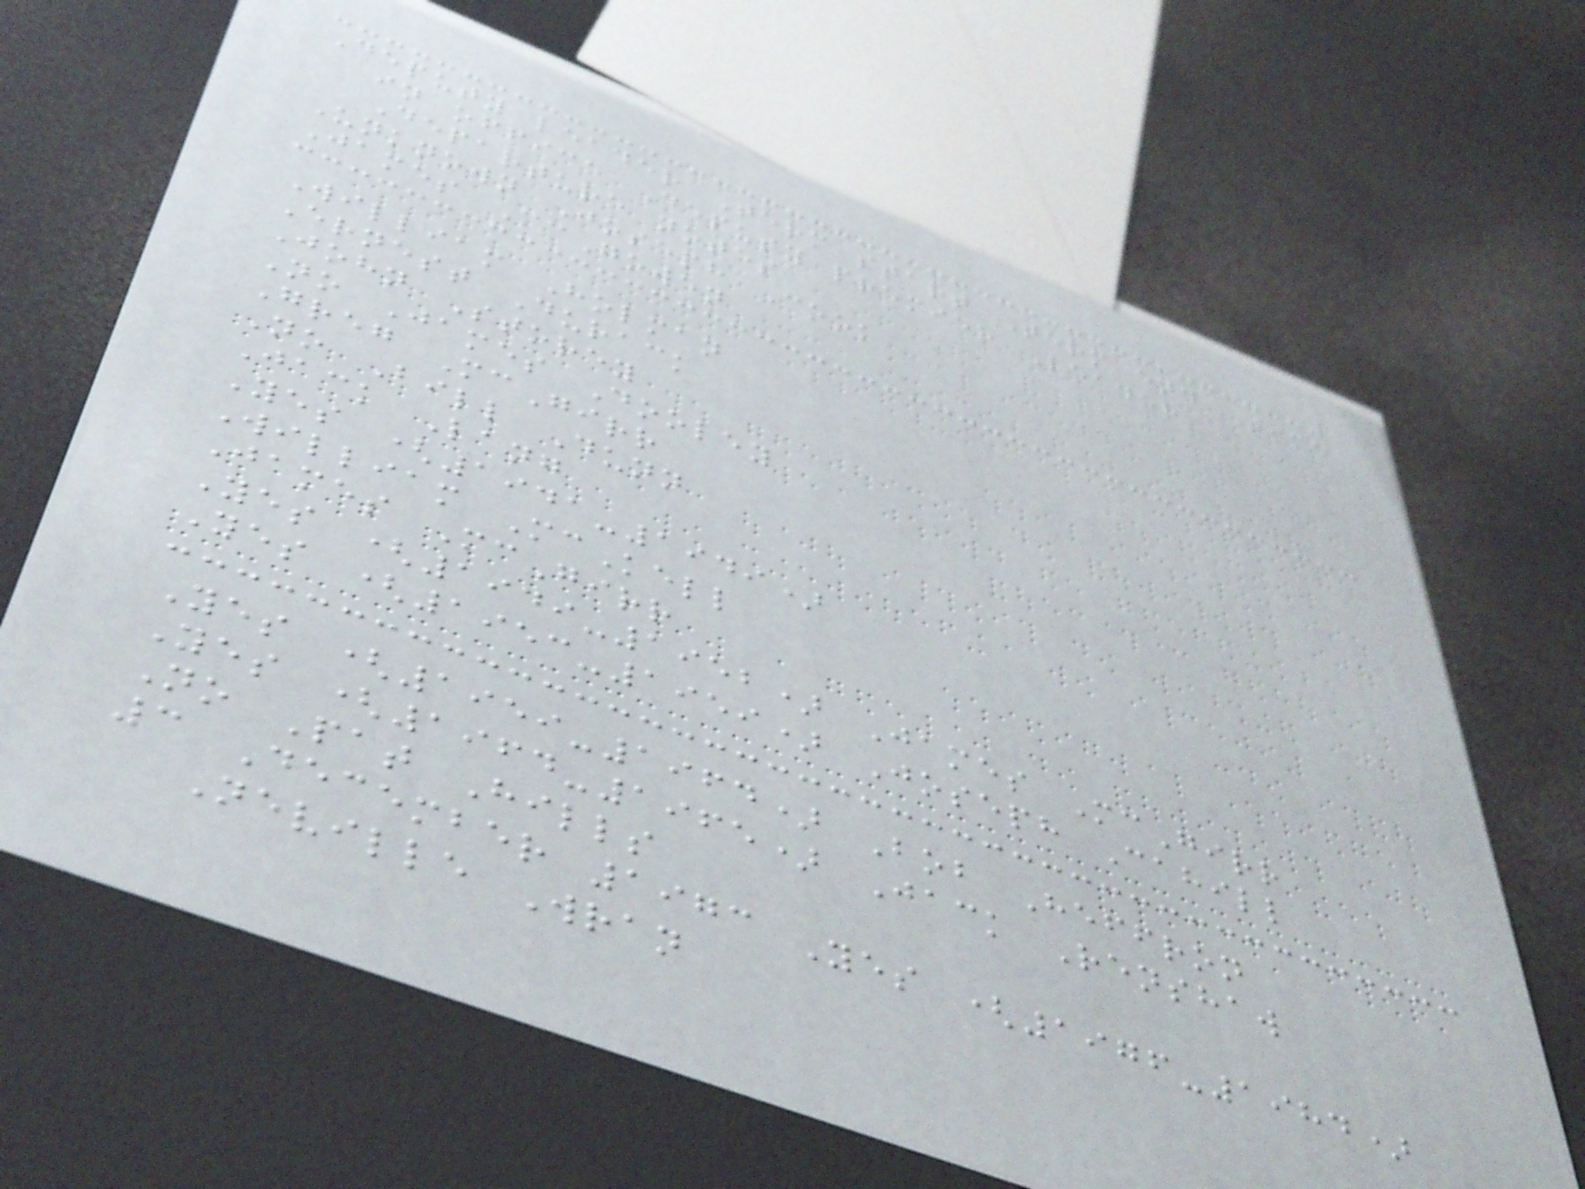Deputy leader Term start Term end Time
in office Deputy premier Leader
Departure notes
Unknown Joseph Cook
James McGowen
William Holman
Ernest Durack
John Storey
No James Dooley
Greg McGirr
No Bill Dunn
Jack Lang
Yes (1941-1949)
William McKell
James McGirr
Yes (1949-1952) James McGirr
Yes (1953-1959) Joseph Cahill
Yes (1959-1964) Bob Heffron
Yes (1964-1965) Jack Renshaw
No Pat Hills
3 December 1973 Yes (1976-1984)
Neville Wran
